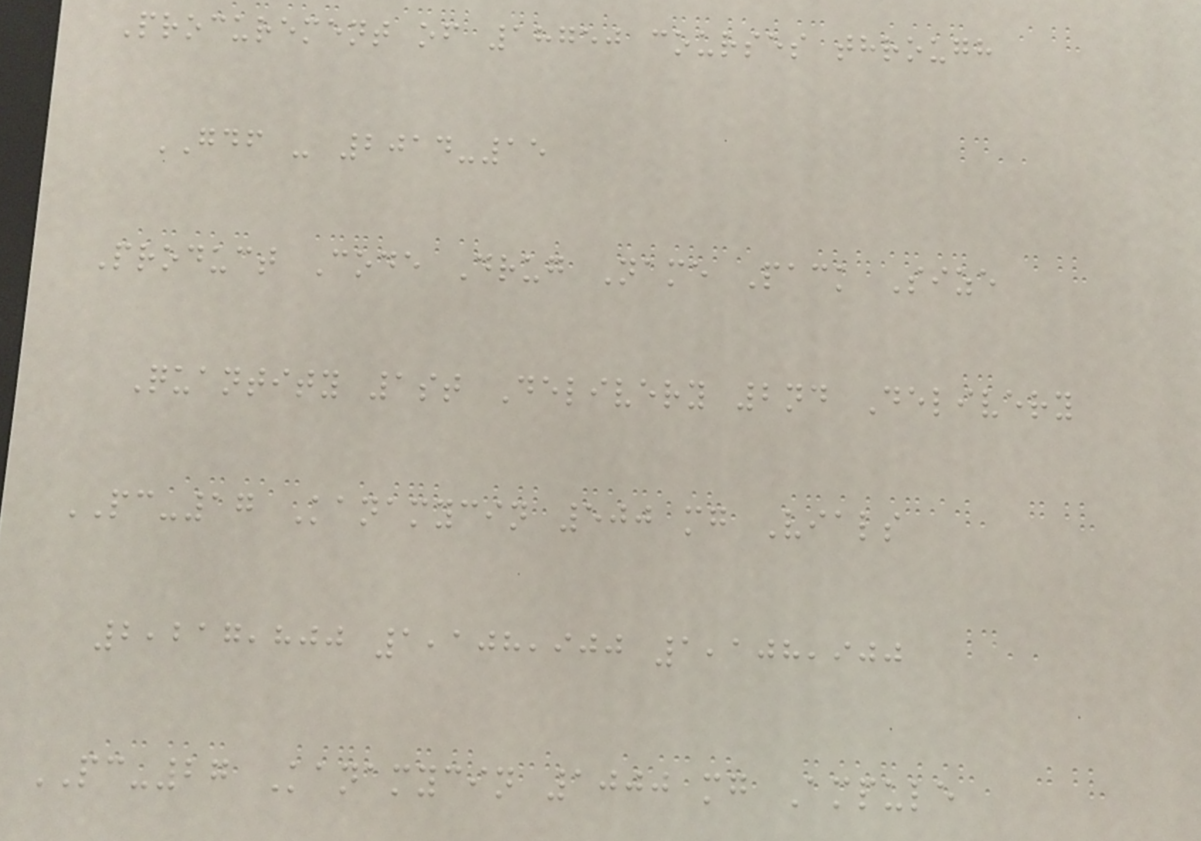Procurement of 18750 courses through
GDF - 2014-15
Product Code Drug Name Pack Size
Quantity 1st Delivery 2nd Delivery
PC-17 Kanamycin 500 mg Vials
2,217,800 1,108,900 1,108,900
PC-27 Kanamycin 1000 mg Ampule
